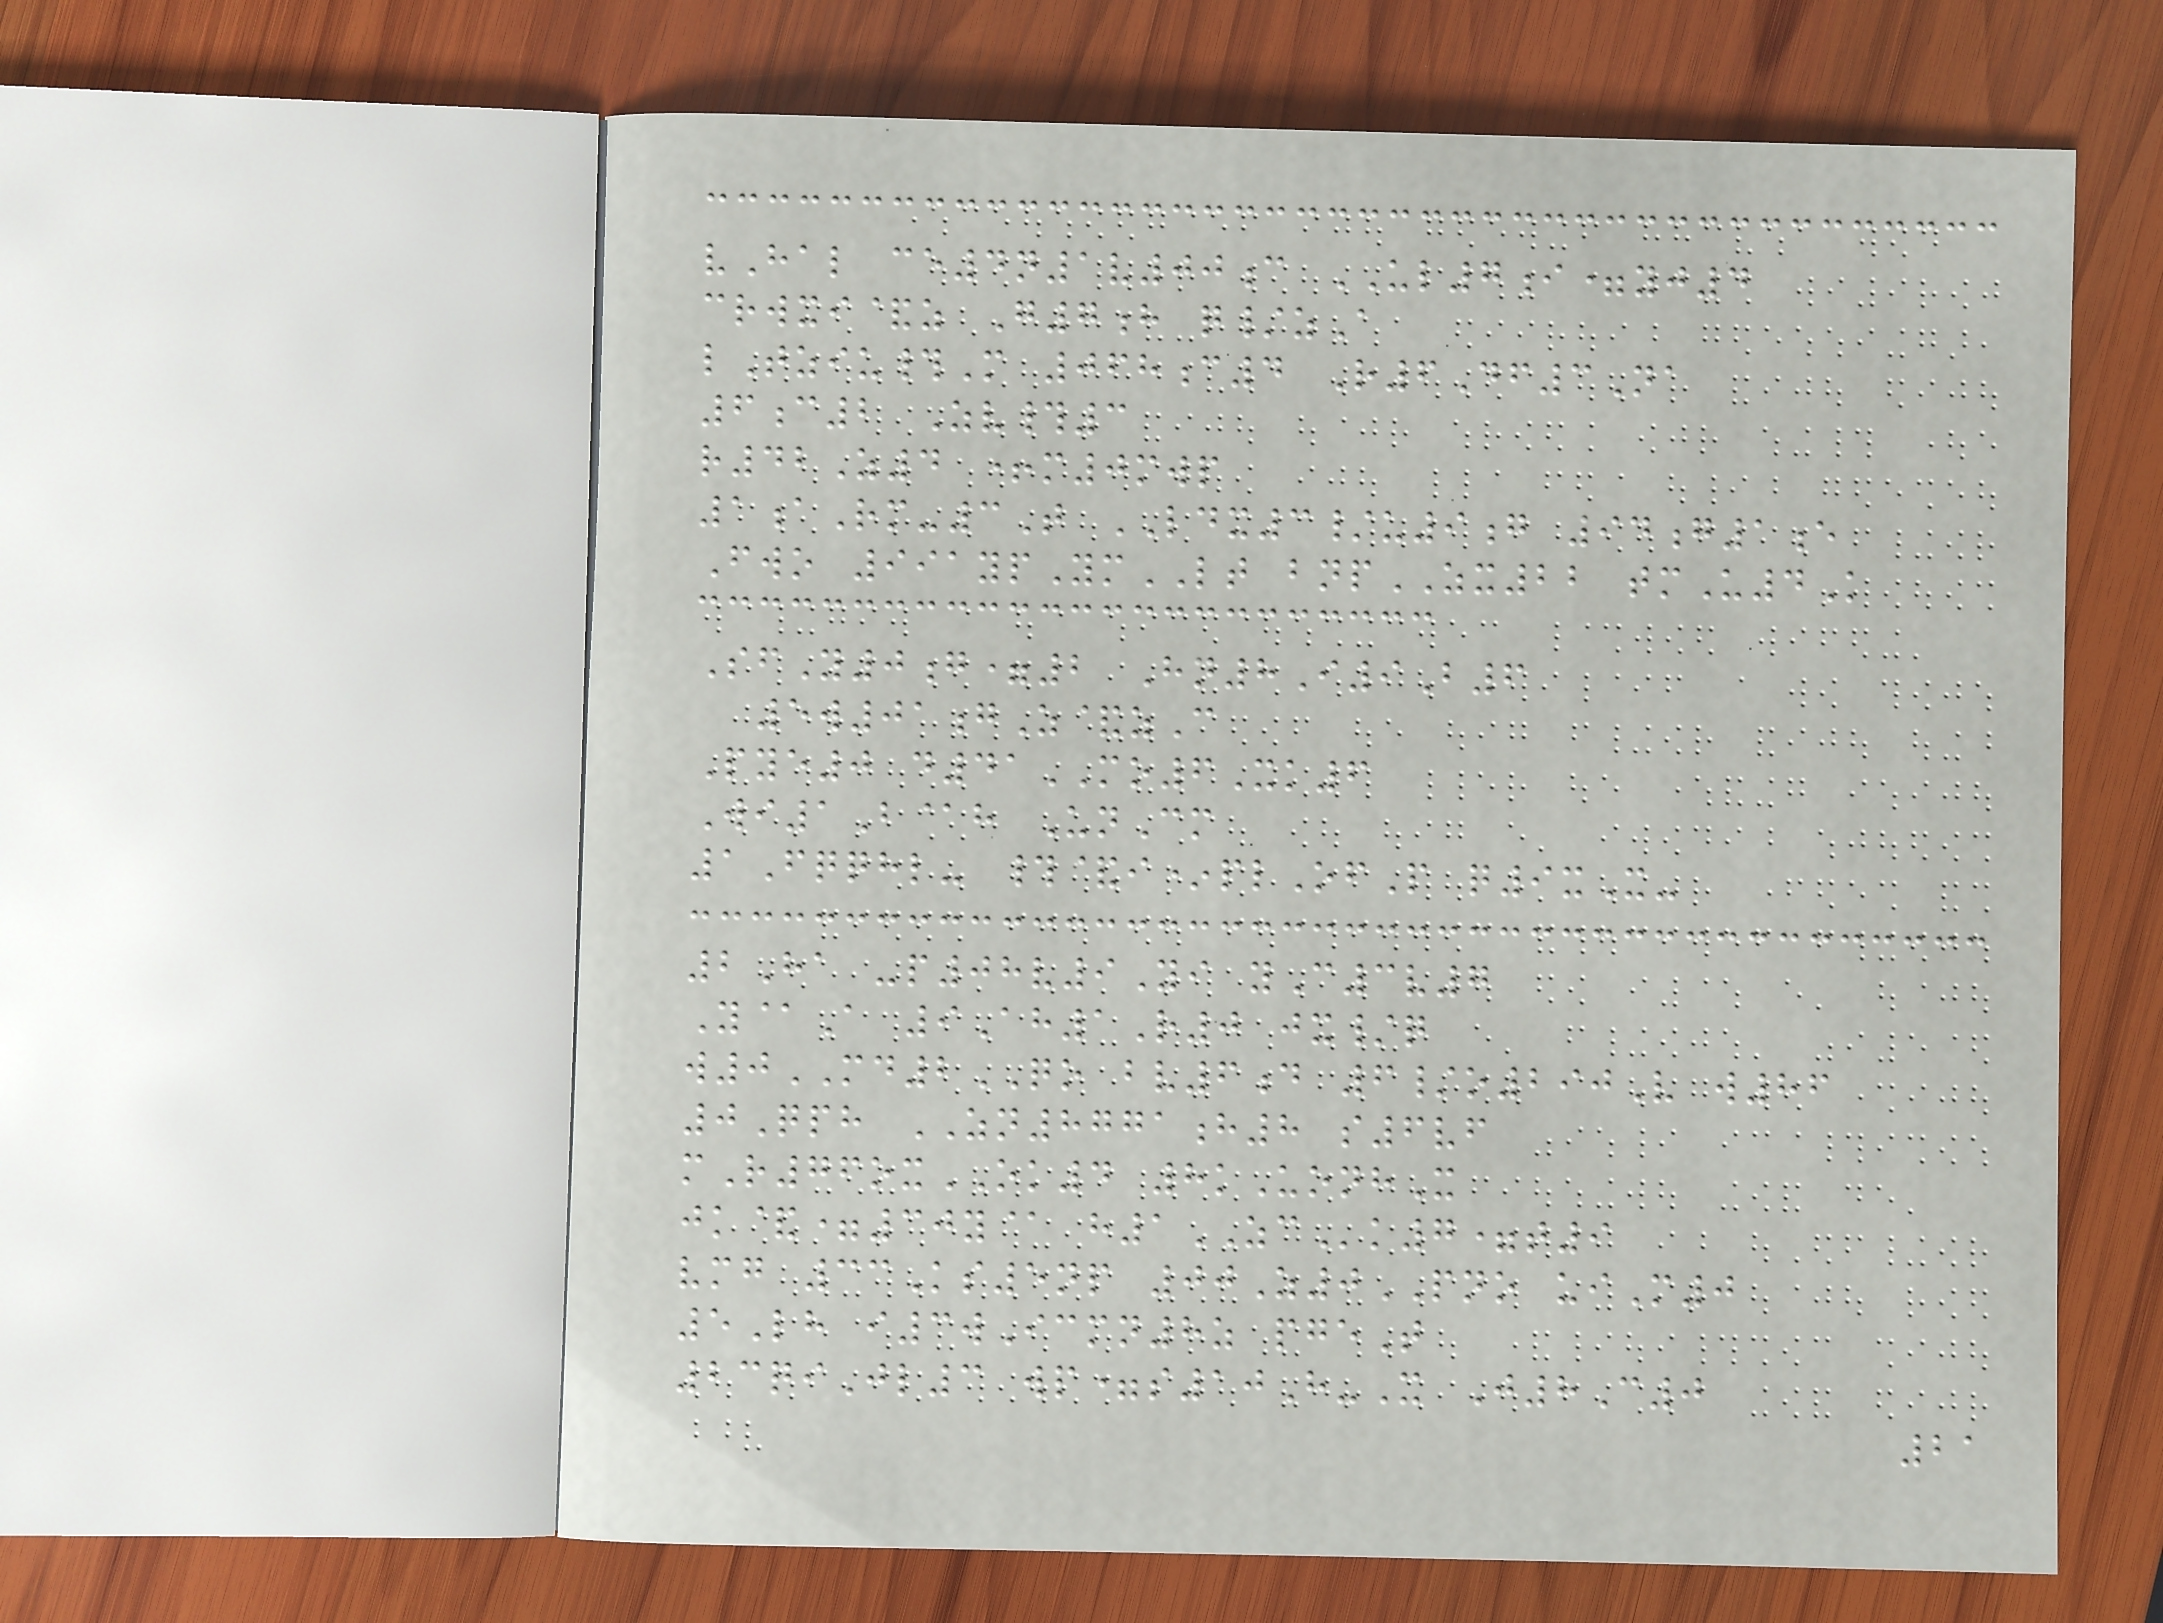vHal ce4n1v00c UL7i=yj4
crwxi&z G7h q/zA
lTziu#M 068c4 R6Df3Na
6c2 Zv#3
r42Z4 +m0mwp
1aRm-3T LDX3/u9g 94g1e
Fwo 991ypYmLT bnpZX22 tmU4K
SfY0g=2 Hn8I9B6
5w01gZ&zC
Pye0 d41MO6Xk6
Wi1B@h UnCm
1Fqqhl- #&i*plOfP q9xX-
2Ha -p08v9Yi yC3v7
Y@A 9Ah1R0 jx/q
w0MD2QO bv6d 6/o290V w86
0Qph ZN8771h8 s6vf
mR76oxOK4 8kUonhX
jk&=30y@ h1ZCk7=t9
vmg 33Ks5np 00Z0PNO uiM0
5Lh i3wIcmn8z pgeT
23qiJl3 wp=s10H-X J8C0
21
